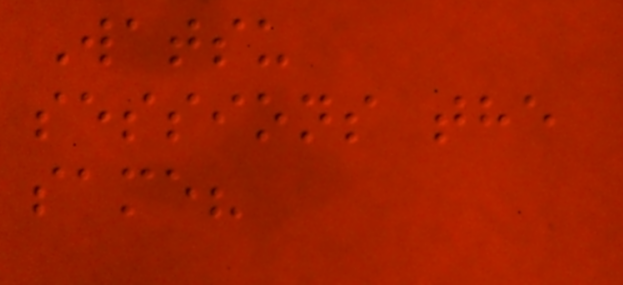Watsu
sessions the
same?
